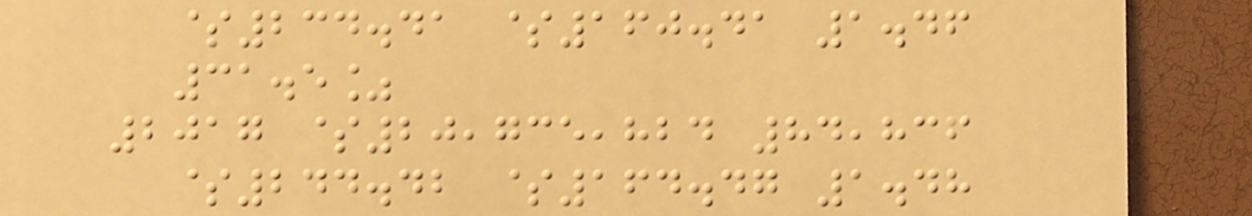$234.41 $160.41 1.46
31.5%
2017 $20,735,824 84,836
$244.42 $164.47 1.48
